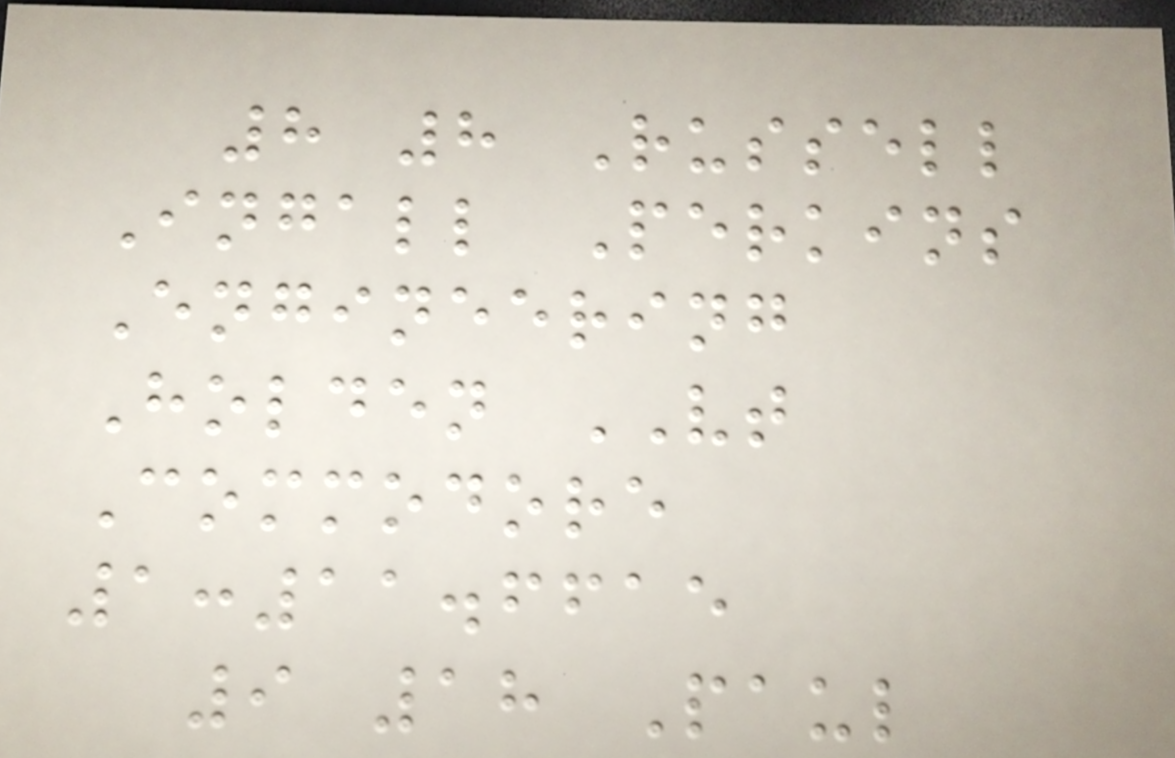8 8 Russell
Ingall Perkins
Engineering
Holden VT
Commodore
1:11.6615
9 18 Paul
